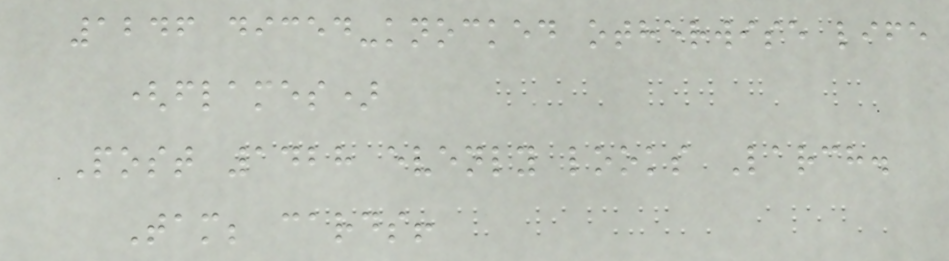1246 diced-knocked otherwise life
(flames)
Post 1428 evenly looks Larch.
Tam; cards!
